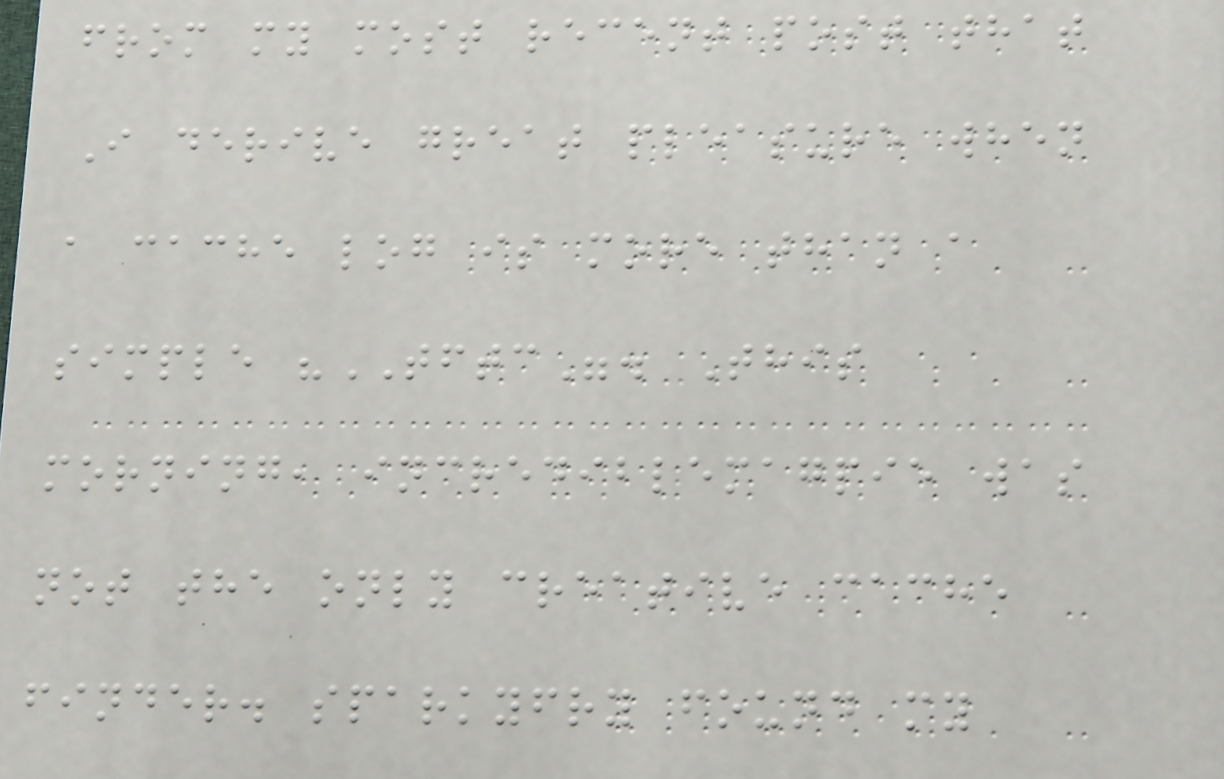from my most recent post that
I derive great pleasure when
a cache log is more than a
simple "TFTC". This
morning, incrediblemagpie was
not the only creative cache
finder. sparkyfry found my
